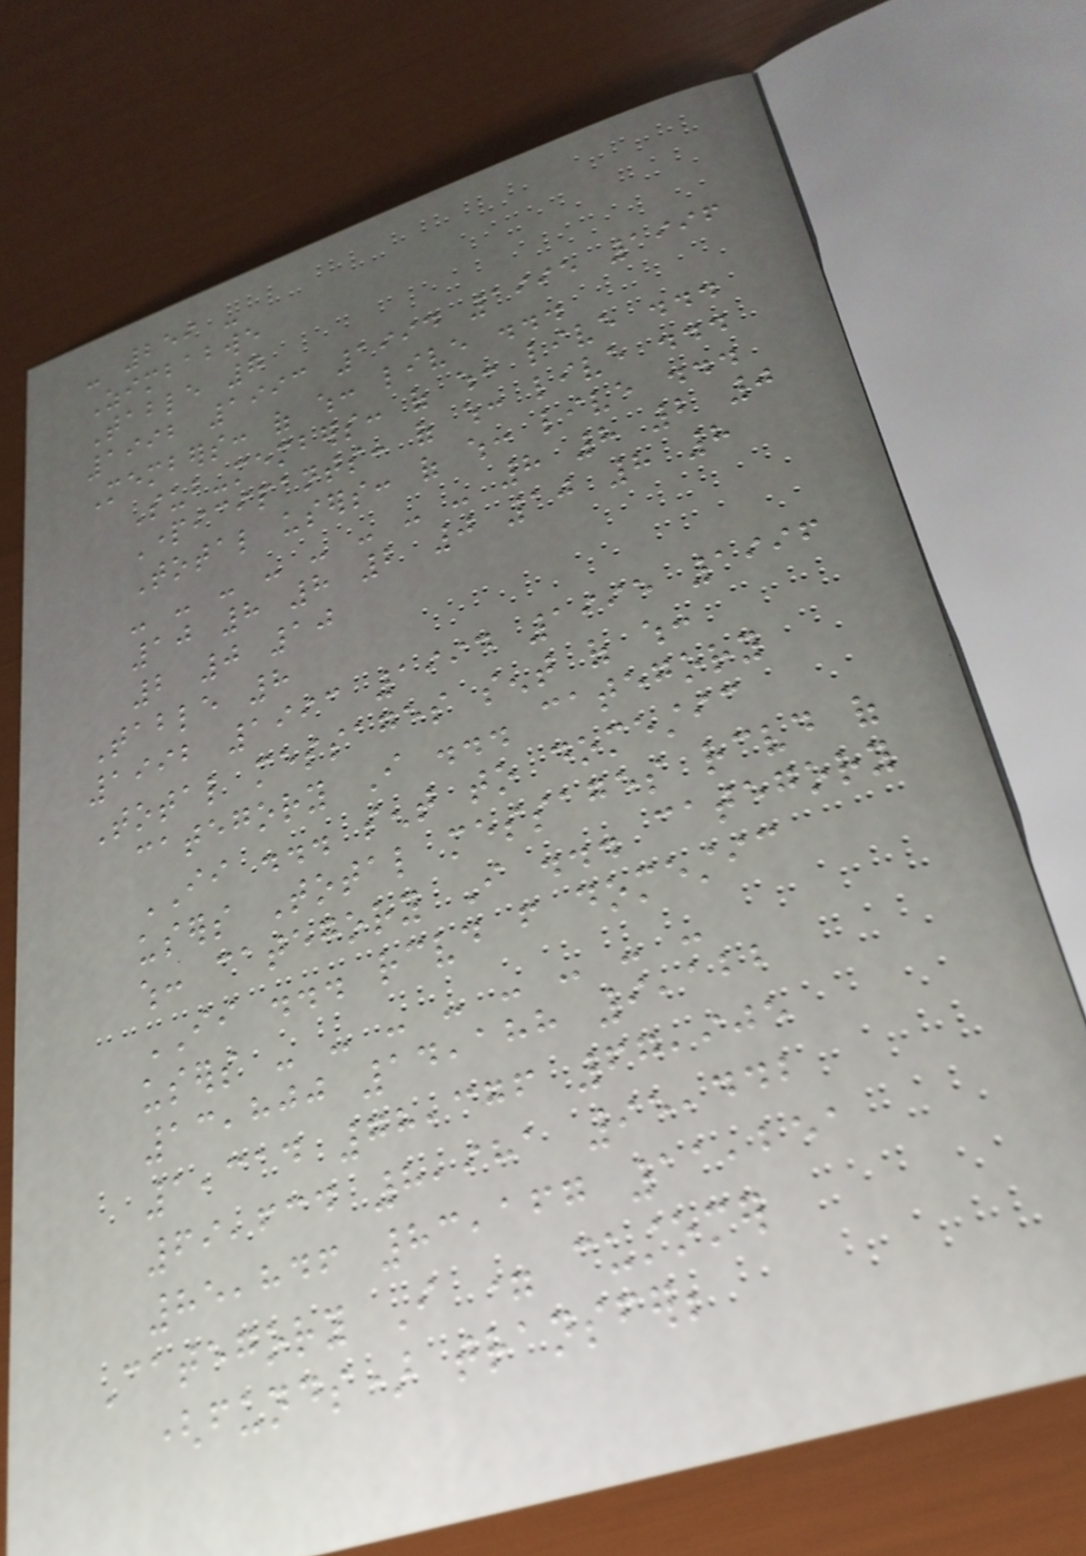- 259 -
Zimbabwe
Table 7
1992 1993 1994 1995 1996
Members: of which: live ...
Sub-members: of which: live ...
Participants: of which: live ...
Total users: of which: live ...
- - - - - - - - 8 8 2 0
10 8 8 2 0 10 8 8
2 0 10
Table 8
1992 1993 1994 1995 1996
Total messages sent of which:
category I ... category
II ... sent to domestic
users Total messages received of
which: category I ... category
II ... received from domestic
users - - - - - - - -
13,800 14,188 9,122
1,314 78,376 67,905
69,634 8,981 95,442
85,846 83,167 11,251
Category I = customer
(funds) transfer;
